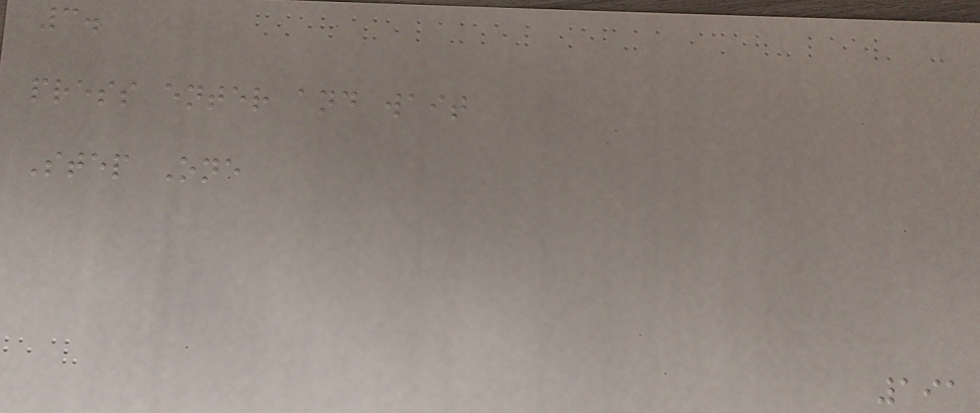3.
press enter and wait
Step One
191
